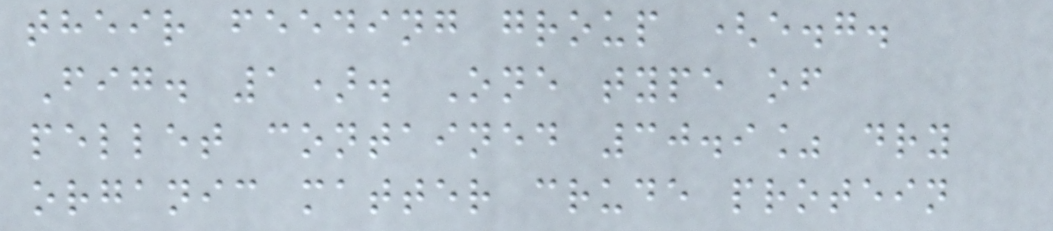their feeding group (e.g.
Fig. 1). One type of
pellet contained 30.9% dry
organic matter crude protein
